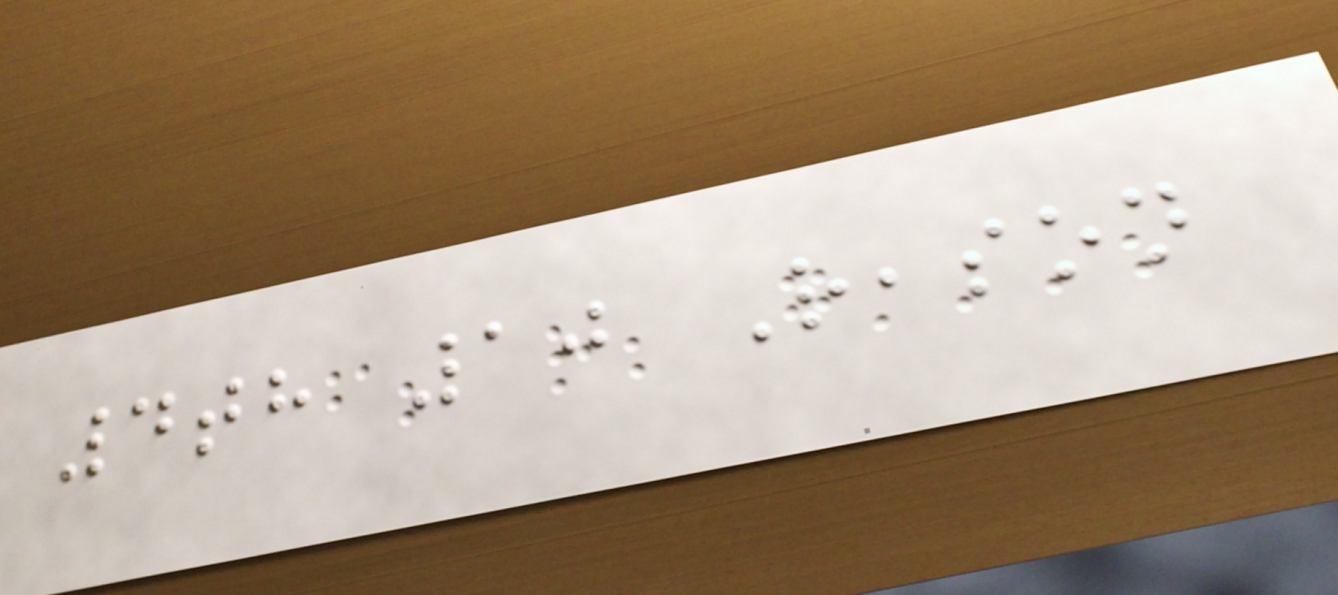4th 10 Reason
